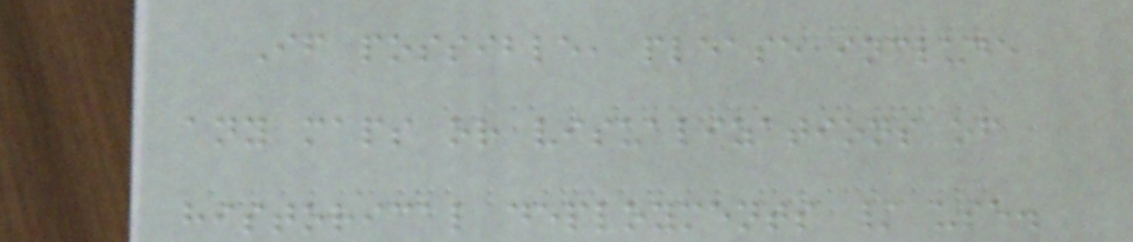If possible, please include
any maps or visualizations of
historical deployments / use.
